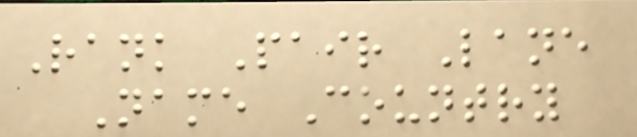Rank Pair Lane
Name Country
